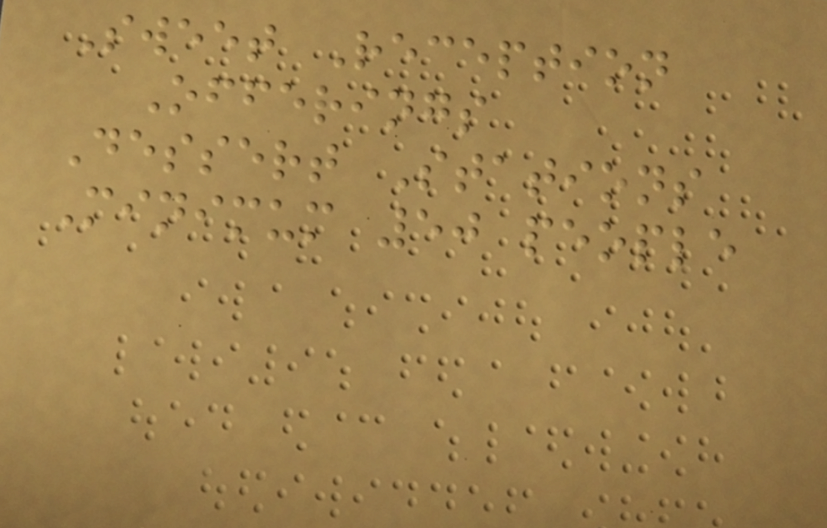Sweet Reception
Offerings
Dessert Stations
Minimum 50 people
